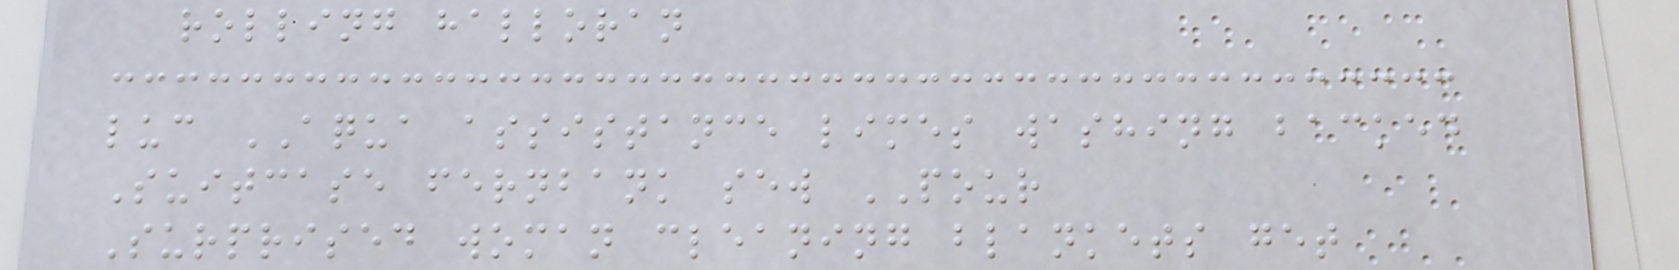rolling halloran
luc AQUA assistance limes washing backed
Suitcase fernbank sew POUR
Surprised woman cleaning blankets get
